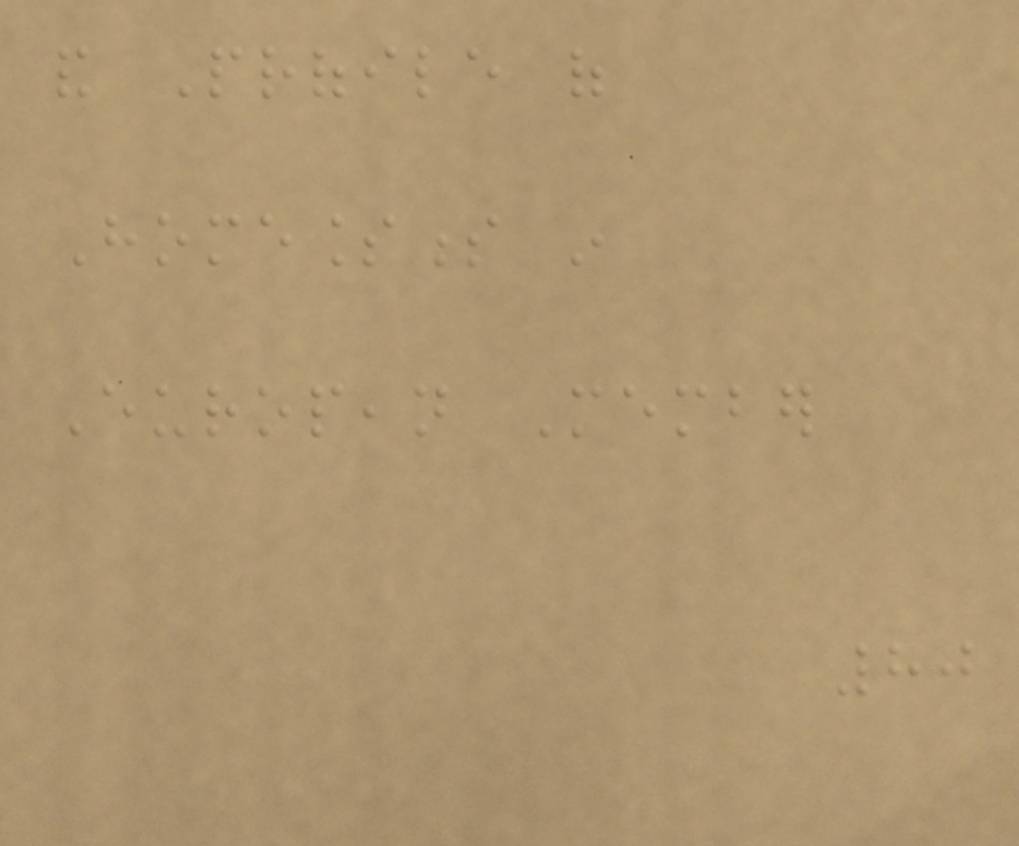and Profile of
Homelessness in
European Member
80
